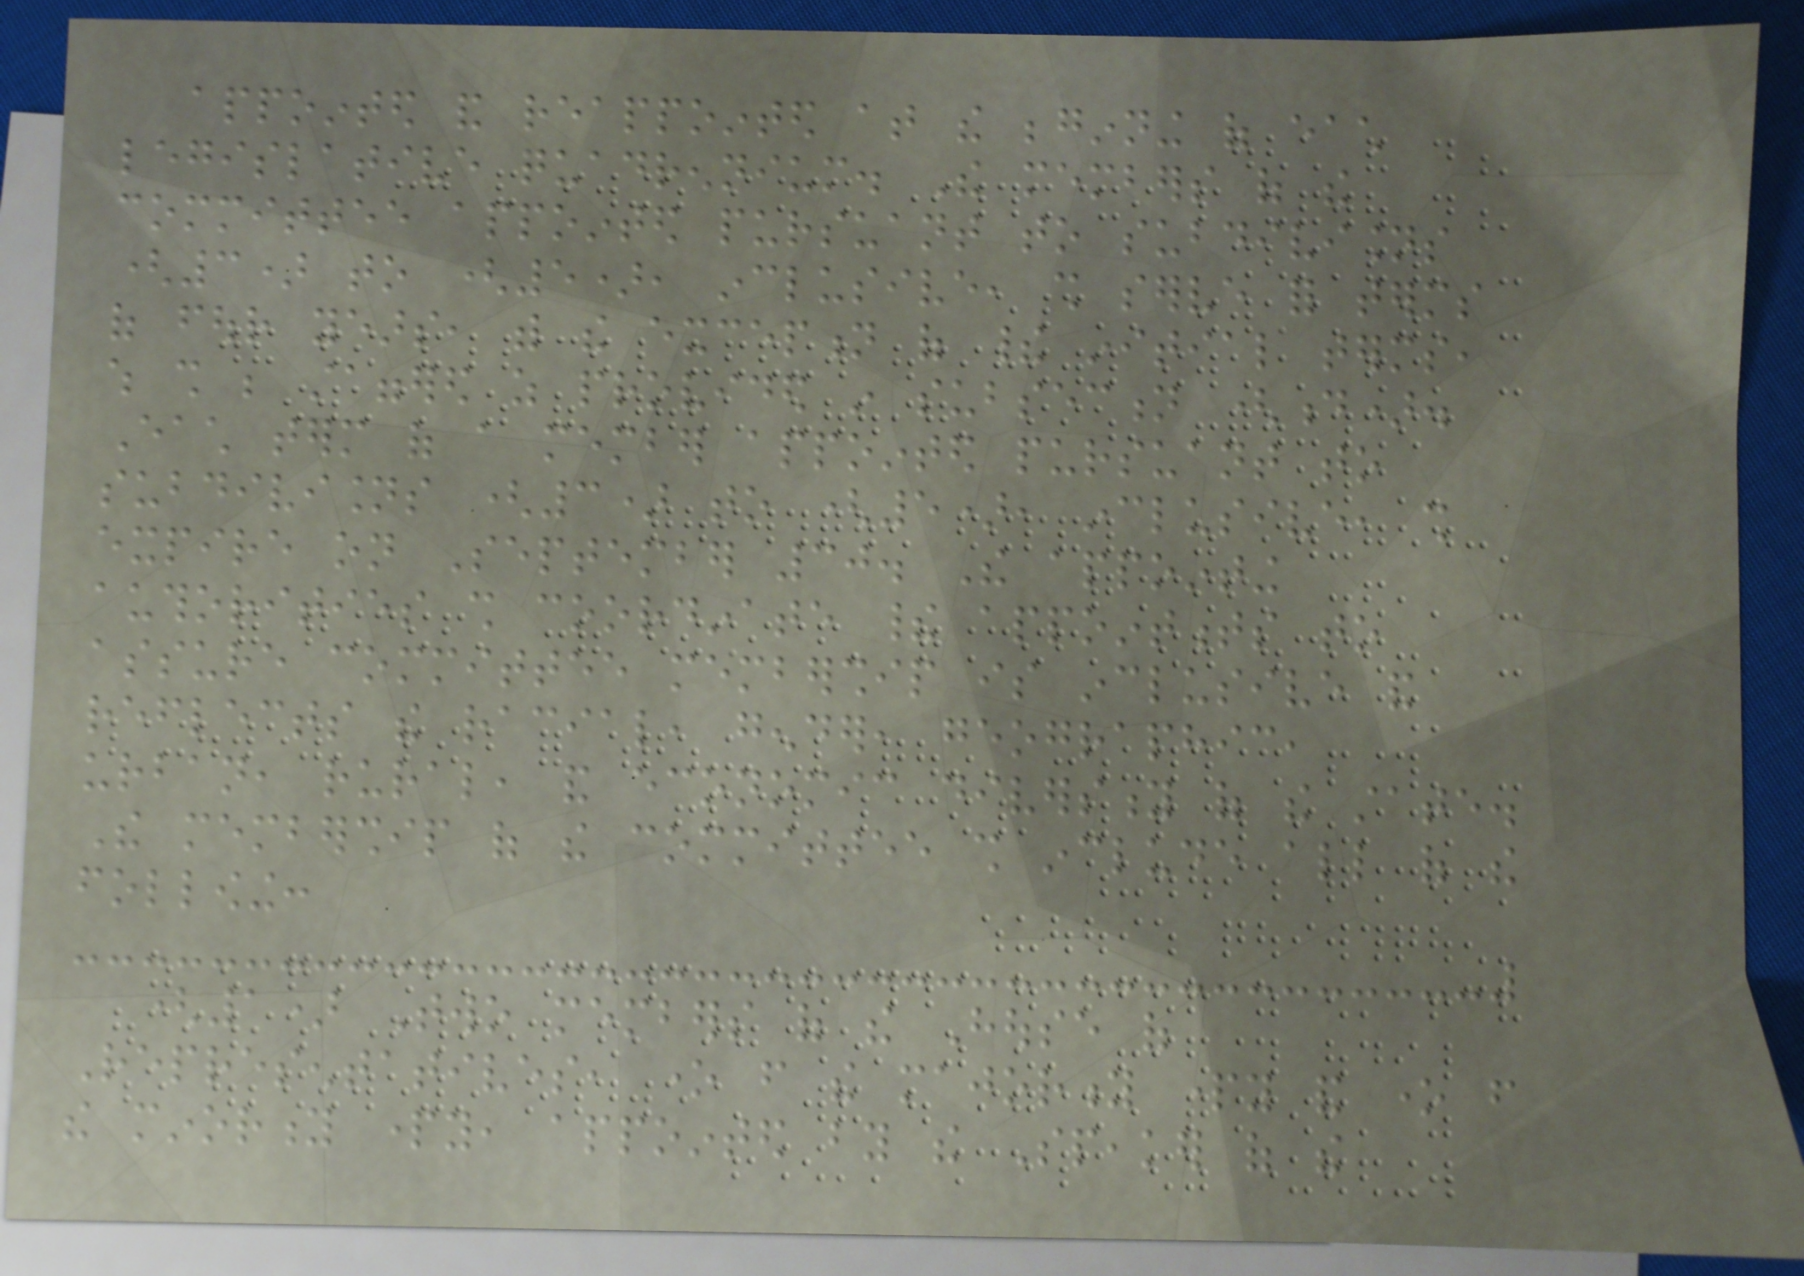appointed and reappointed at the beginning of each
legislative quadrennium. The members of the
committee appointed pursuant to subdivisions
(3) to (5), inclusive, shall serve for terms
of four years, with the exception of their initial terms,
which shall be staggered as provided in subsection (d).
Each term of a member appointed pursuant to
subdivisions (3) to (5), inclusive, shall
expire on September 30. The appointing
authorities shall coordinate their appointments to
assure committee membership is inclusive and
reflects the racial, gender, geographic,
urban, rural, and economic diversity of the state.
The membership of the committee shall include all of the
following:
(1) Two members of the House of
Representatives, one from the majority party and one from
the minority party, appointed by the Speaker of the
